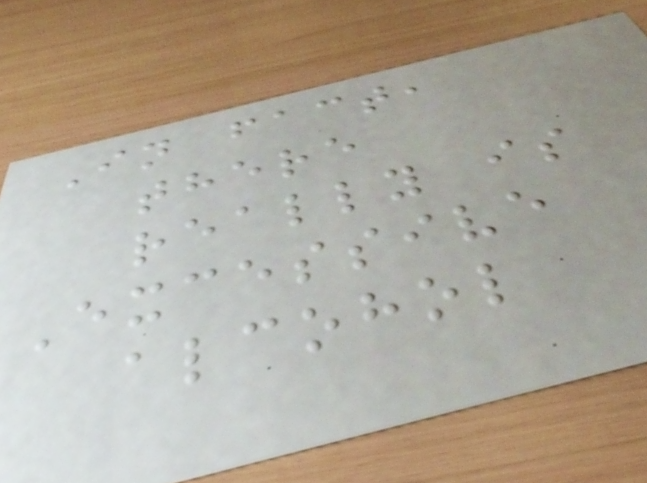In fact,
there
really is
Excessive
alcohol
